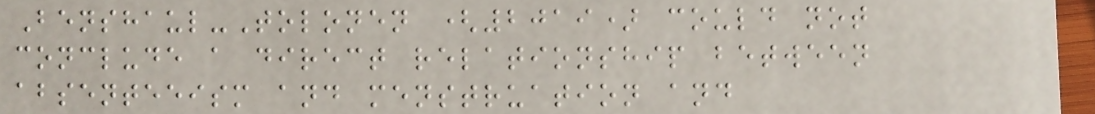Benshaul-Tolonen (2019) could not
conclude a direct relationship between
absenteeism and menstruation and
